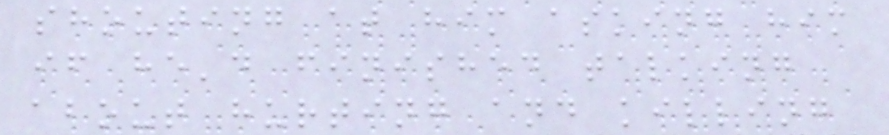shouting at him asking him
if he'd finished talking
about hurting and killing
